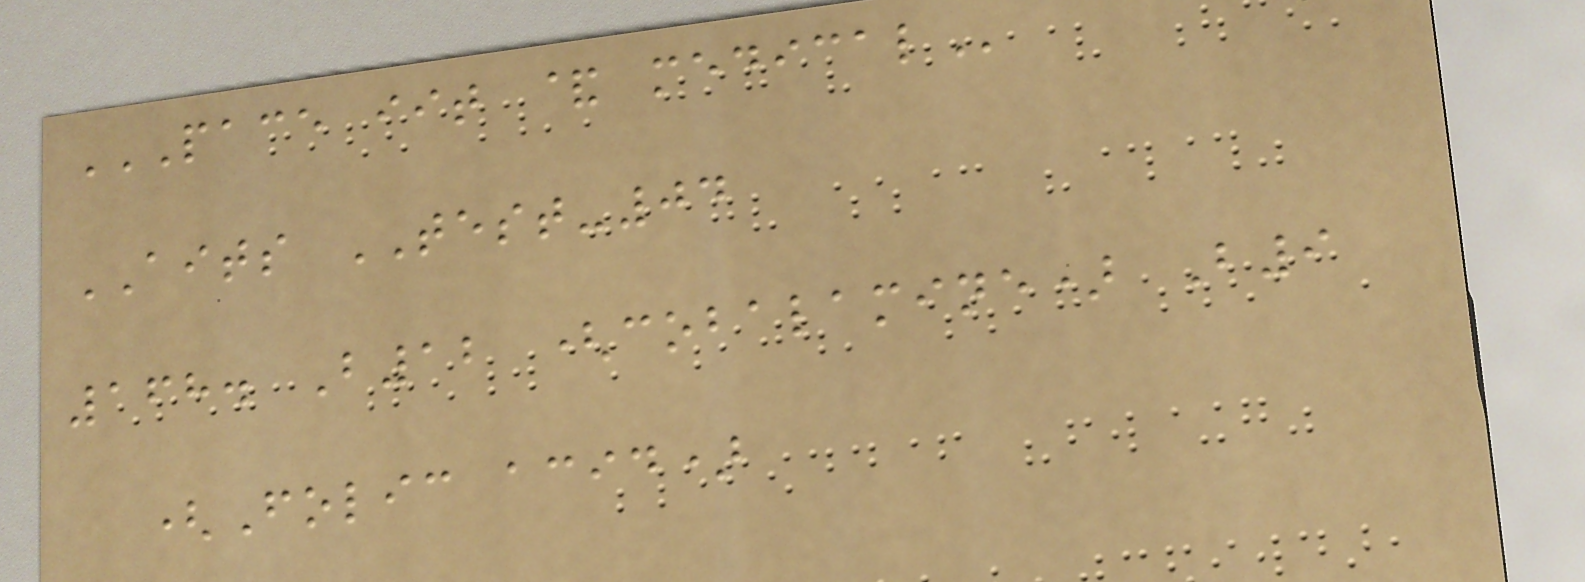PACE IIT & MEDICAL
AITS TEST-04
168. B12 (cobalamine) B9
(Folic acid)
